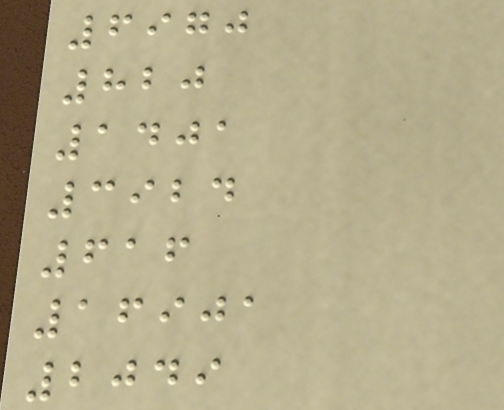6970
820
1401
3924
616
16901
2049
